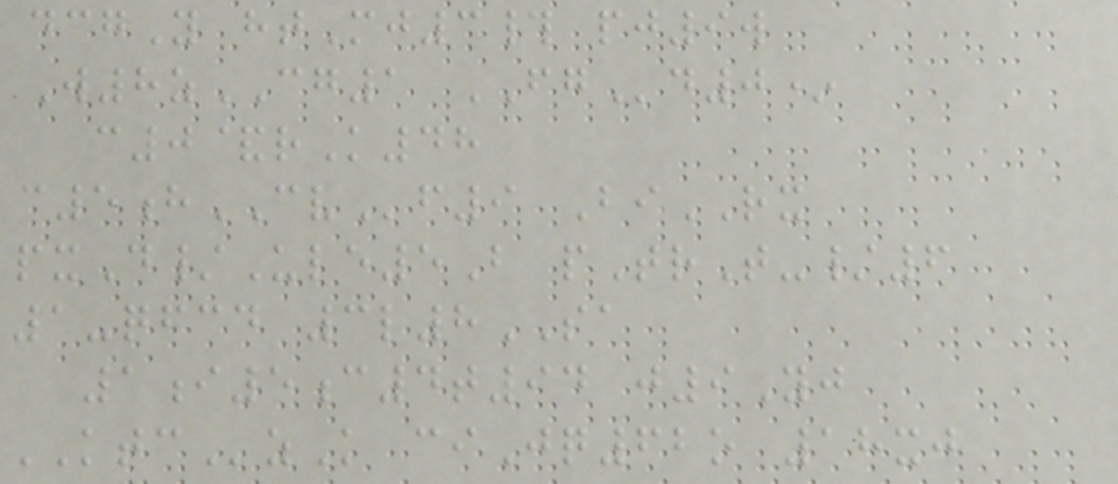dcgY htMj3# pj9w
W8zCG1 FGd0*
c0&rK48
c5hCVf9 BiRX
pxD/Ule5B pTrT-/6
1-qfcd 3l8SA
1i5c4t94 j9Yj
KTCzK ciJq62o 18xj
